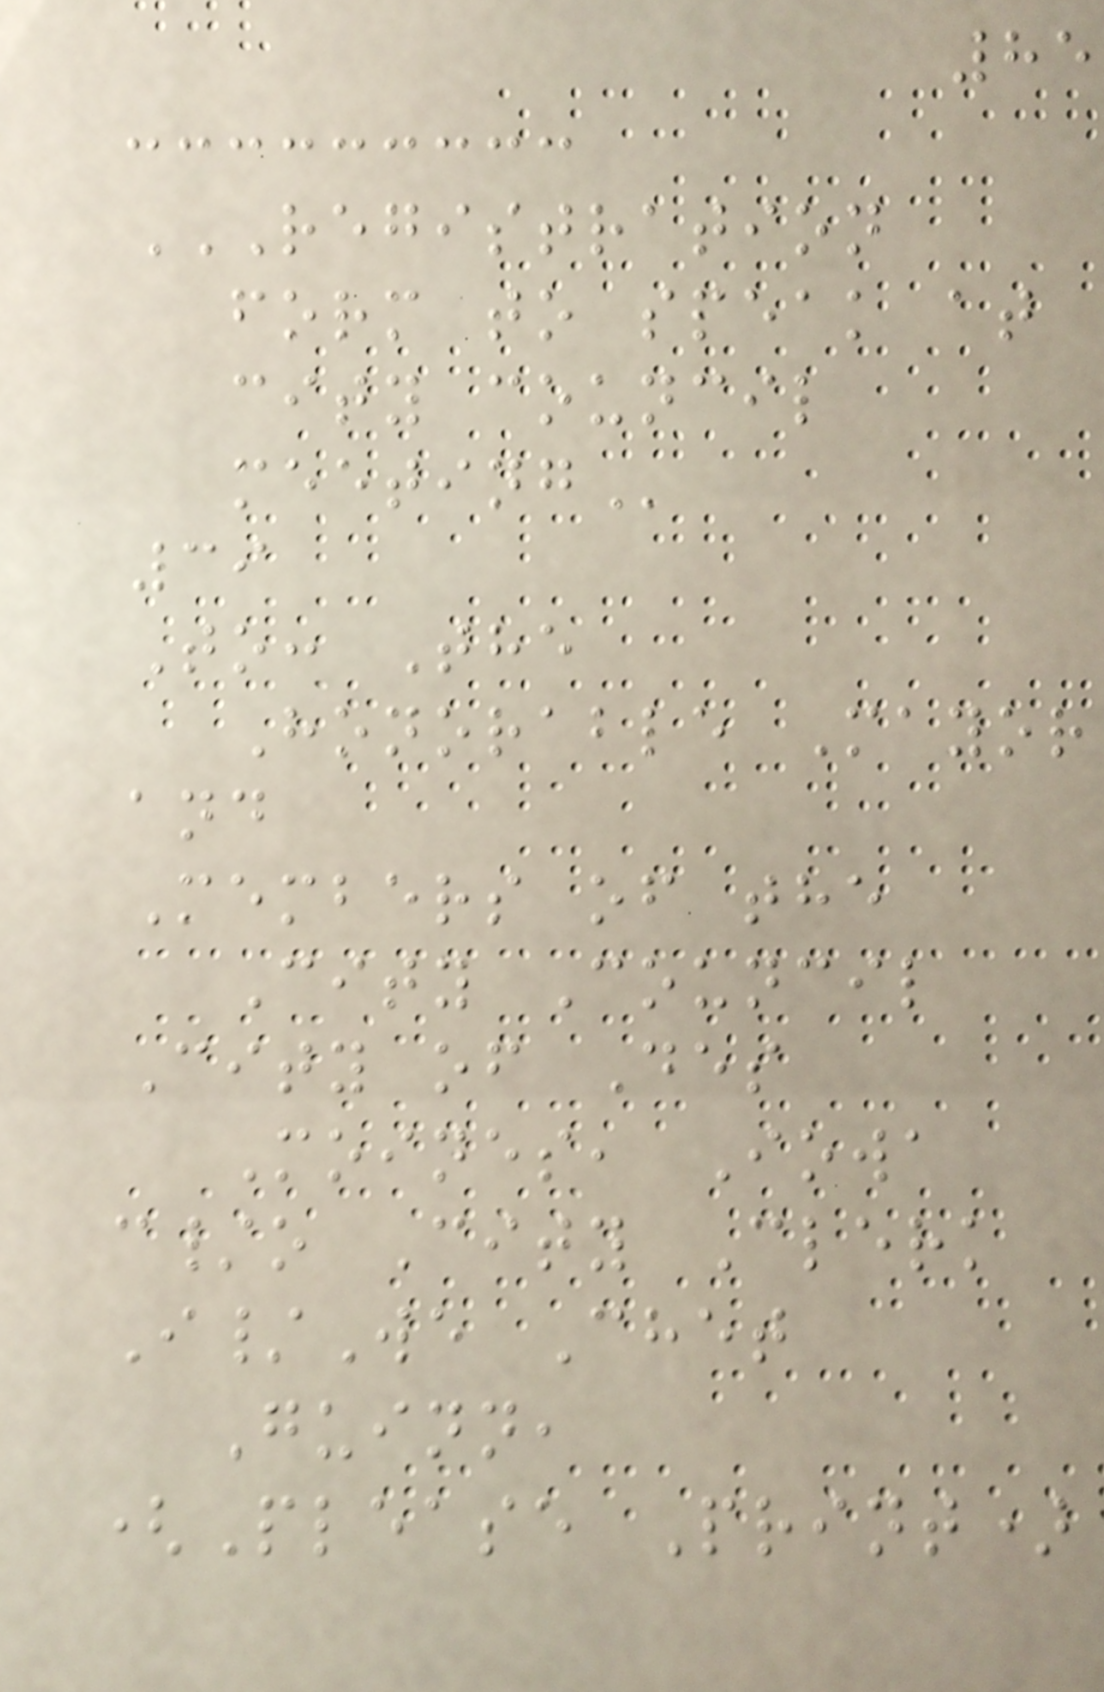85
REGISTRATION
FORM TO SPEAK AT
CITY COUNCIL
MEETING
39
To: The
Honorable Mayor
and
Members of the
City Council
City of Des
Moines, Iowa
c/o City Clerk
I/We Chet
Guinn,
(Please Print)
